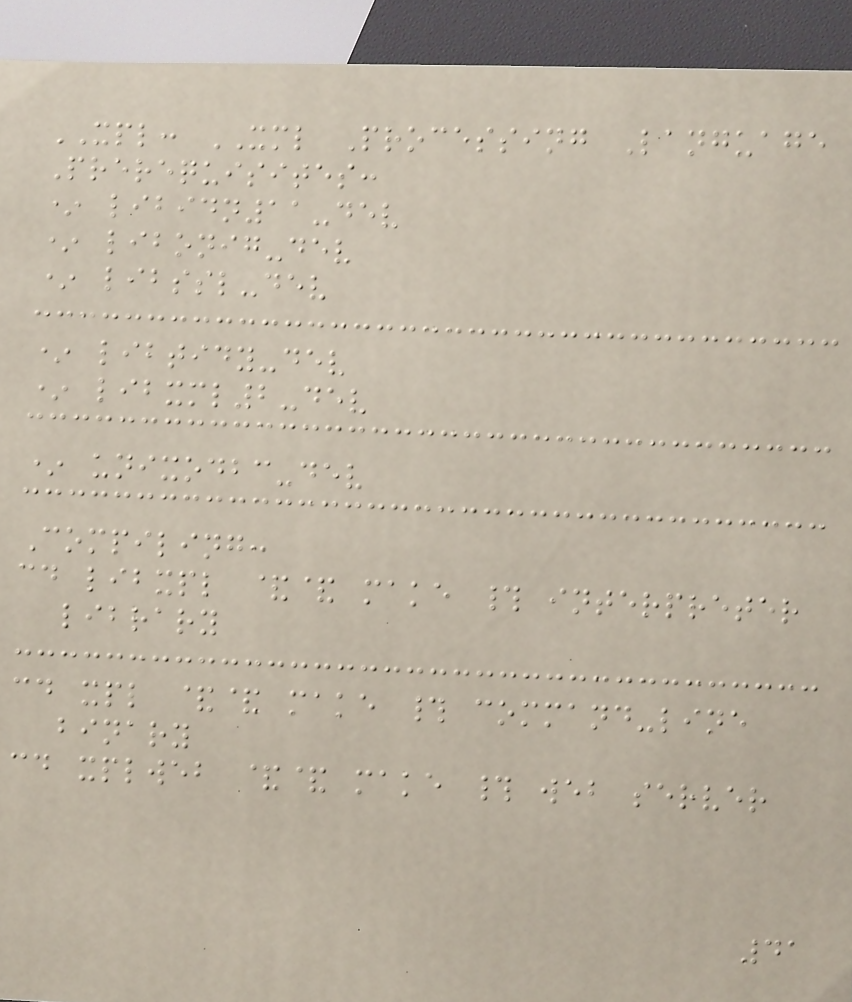XPL: XML Processing Language
Prerequisites:
* libidn11-dev
* libonig-dev
* libssl-dev
* libtidy-dev
* libxml2-dev
* unixodbc-dev
Compiling:
cd libxpl && make # interpreter
library
cd xpl && make # command-line
binary
cd xplweb && make # web server
41
